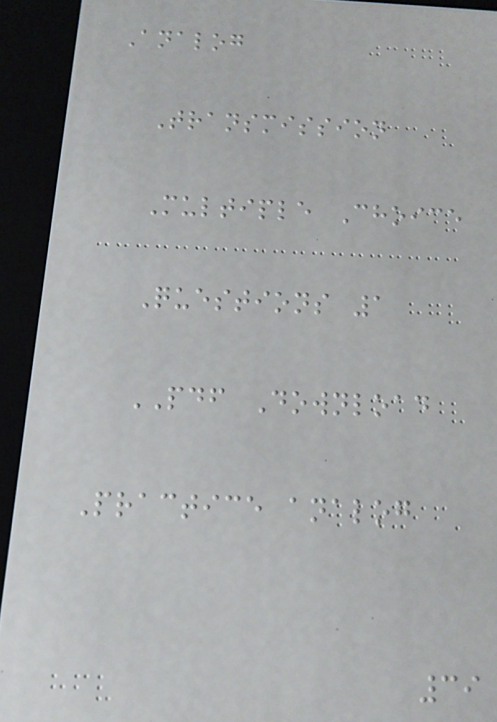Analog
Transmission
Multiple Choice
Questions 1
PDF Download
Practice analog
39
